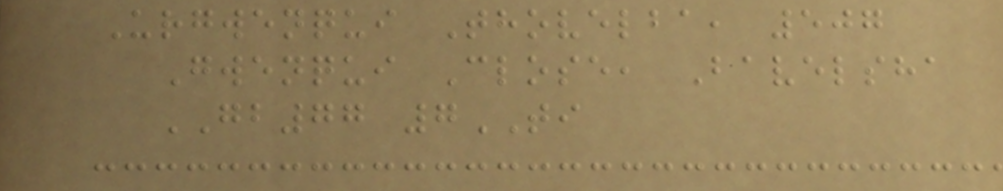Urgwenqui Thovelba, 507
Gwenqui Close, Bavelsha
GB77 7TI
